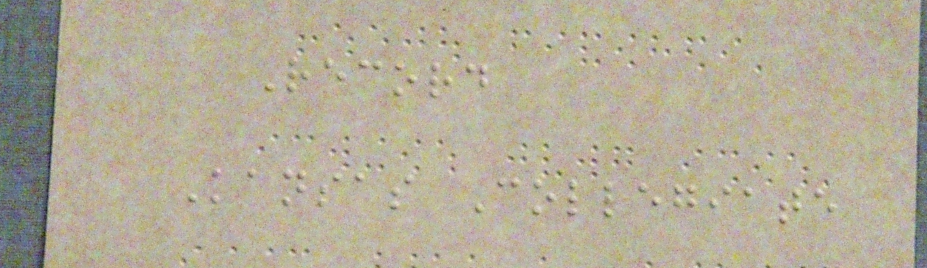Record
Kansas Collegiate
